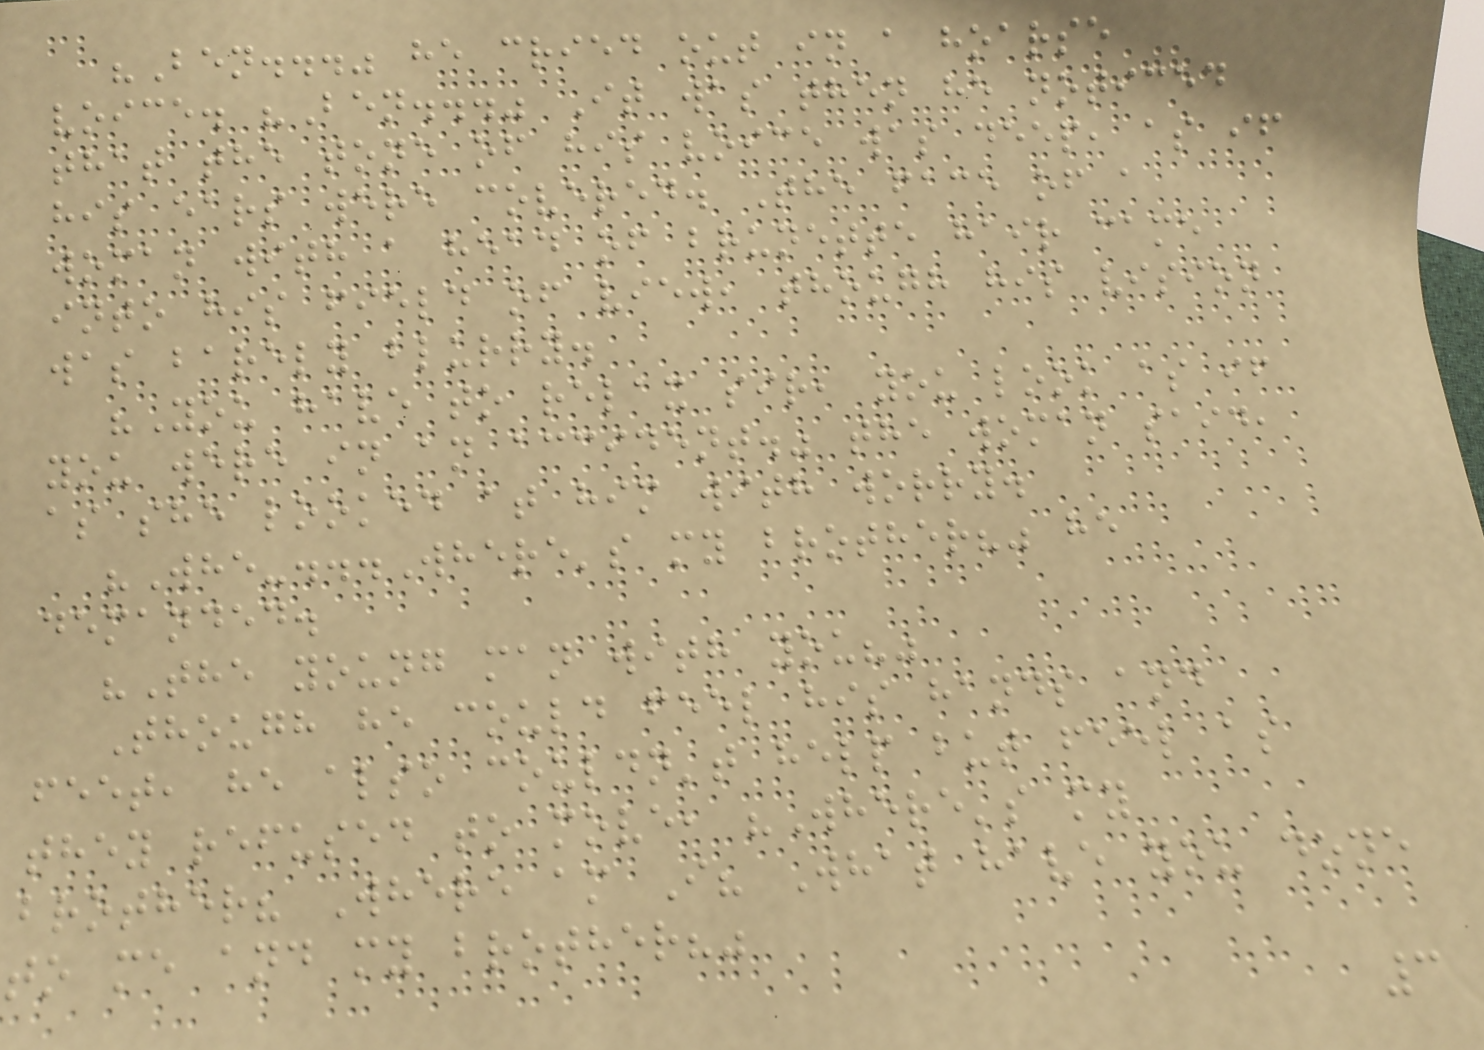"Ben..." he cried out in a hoarse
voice. "Ben..." It was then he noticed
that the tone of his voice was deep, as if
his ears were covered. The face of a
woman with a head of brunette hair came
into his field of view, though his vision
was barely blurry.
"You have to relax sir, you look as if
you were in an accident." the woman said,
as she looked at him with worry.
"Whe-...Where's my brother?" he
demanded.
"The young man with you?"
Though he could feel his hands and
feet, he also couldn't help but feel as
they refused to move, "Where's my
brother? Where am I? What have you done
to me and my brother?"
3
